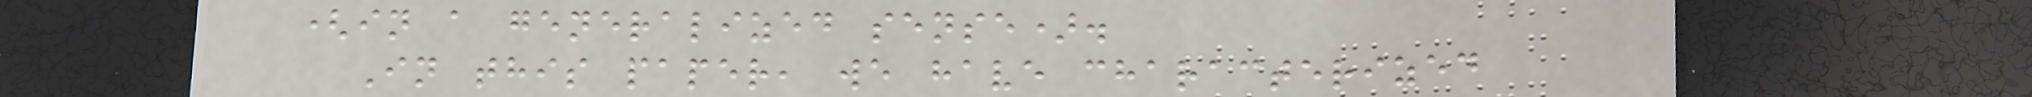(in a generalized sense).
In this paper, we have characterized
